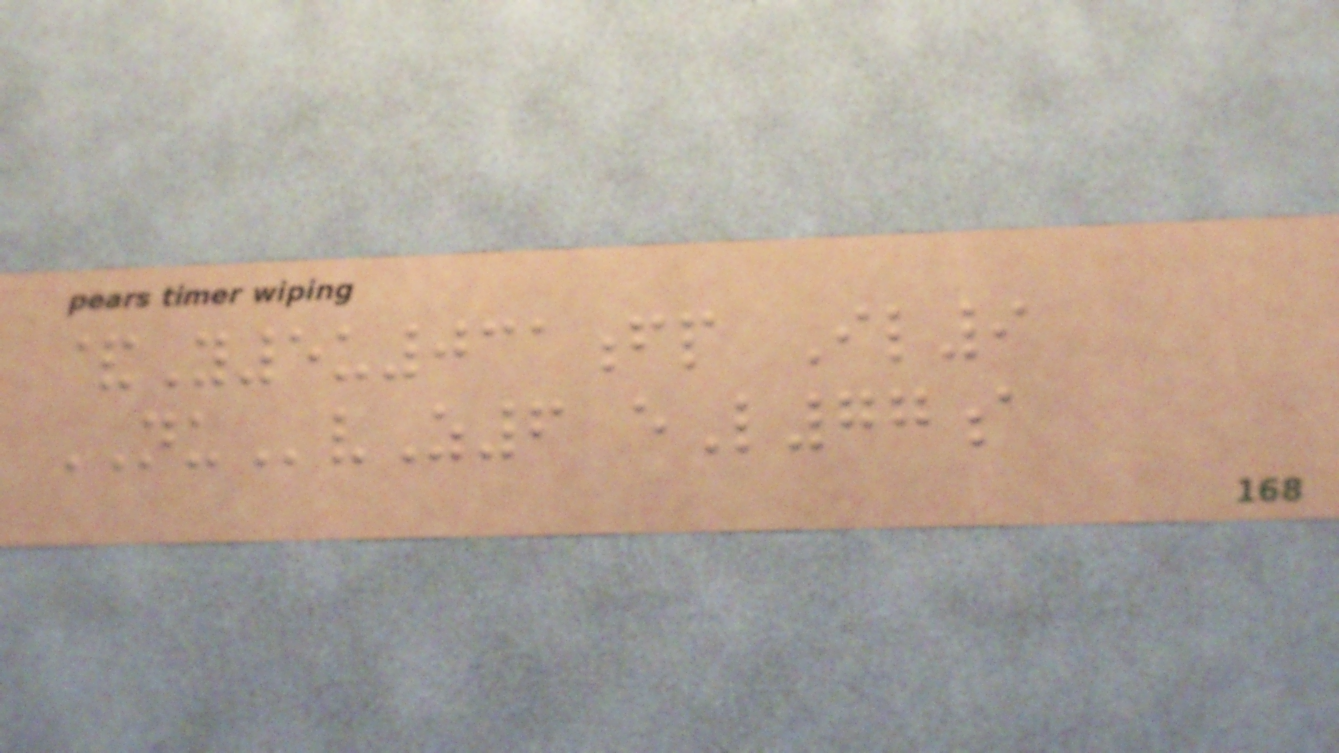&Y5u031fp Il9
NUvZ6 eL77a
